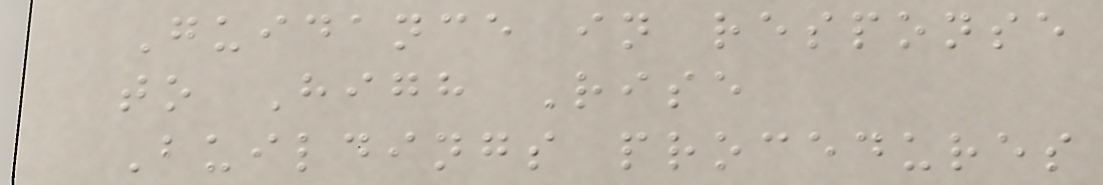Guidance in response
to High Rise
Buildings procedures
